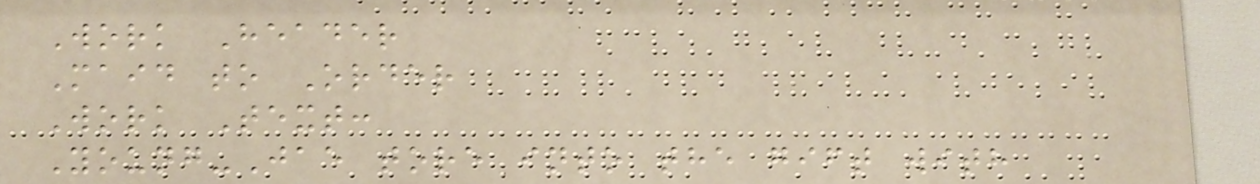Work Header
Maid to Order
Work Text:
Young-Jae tore into the gift with
